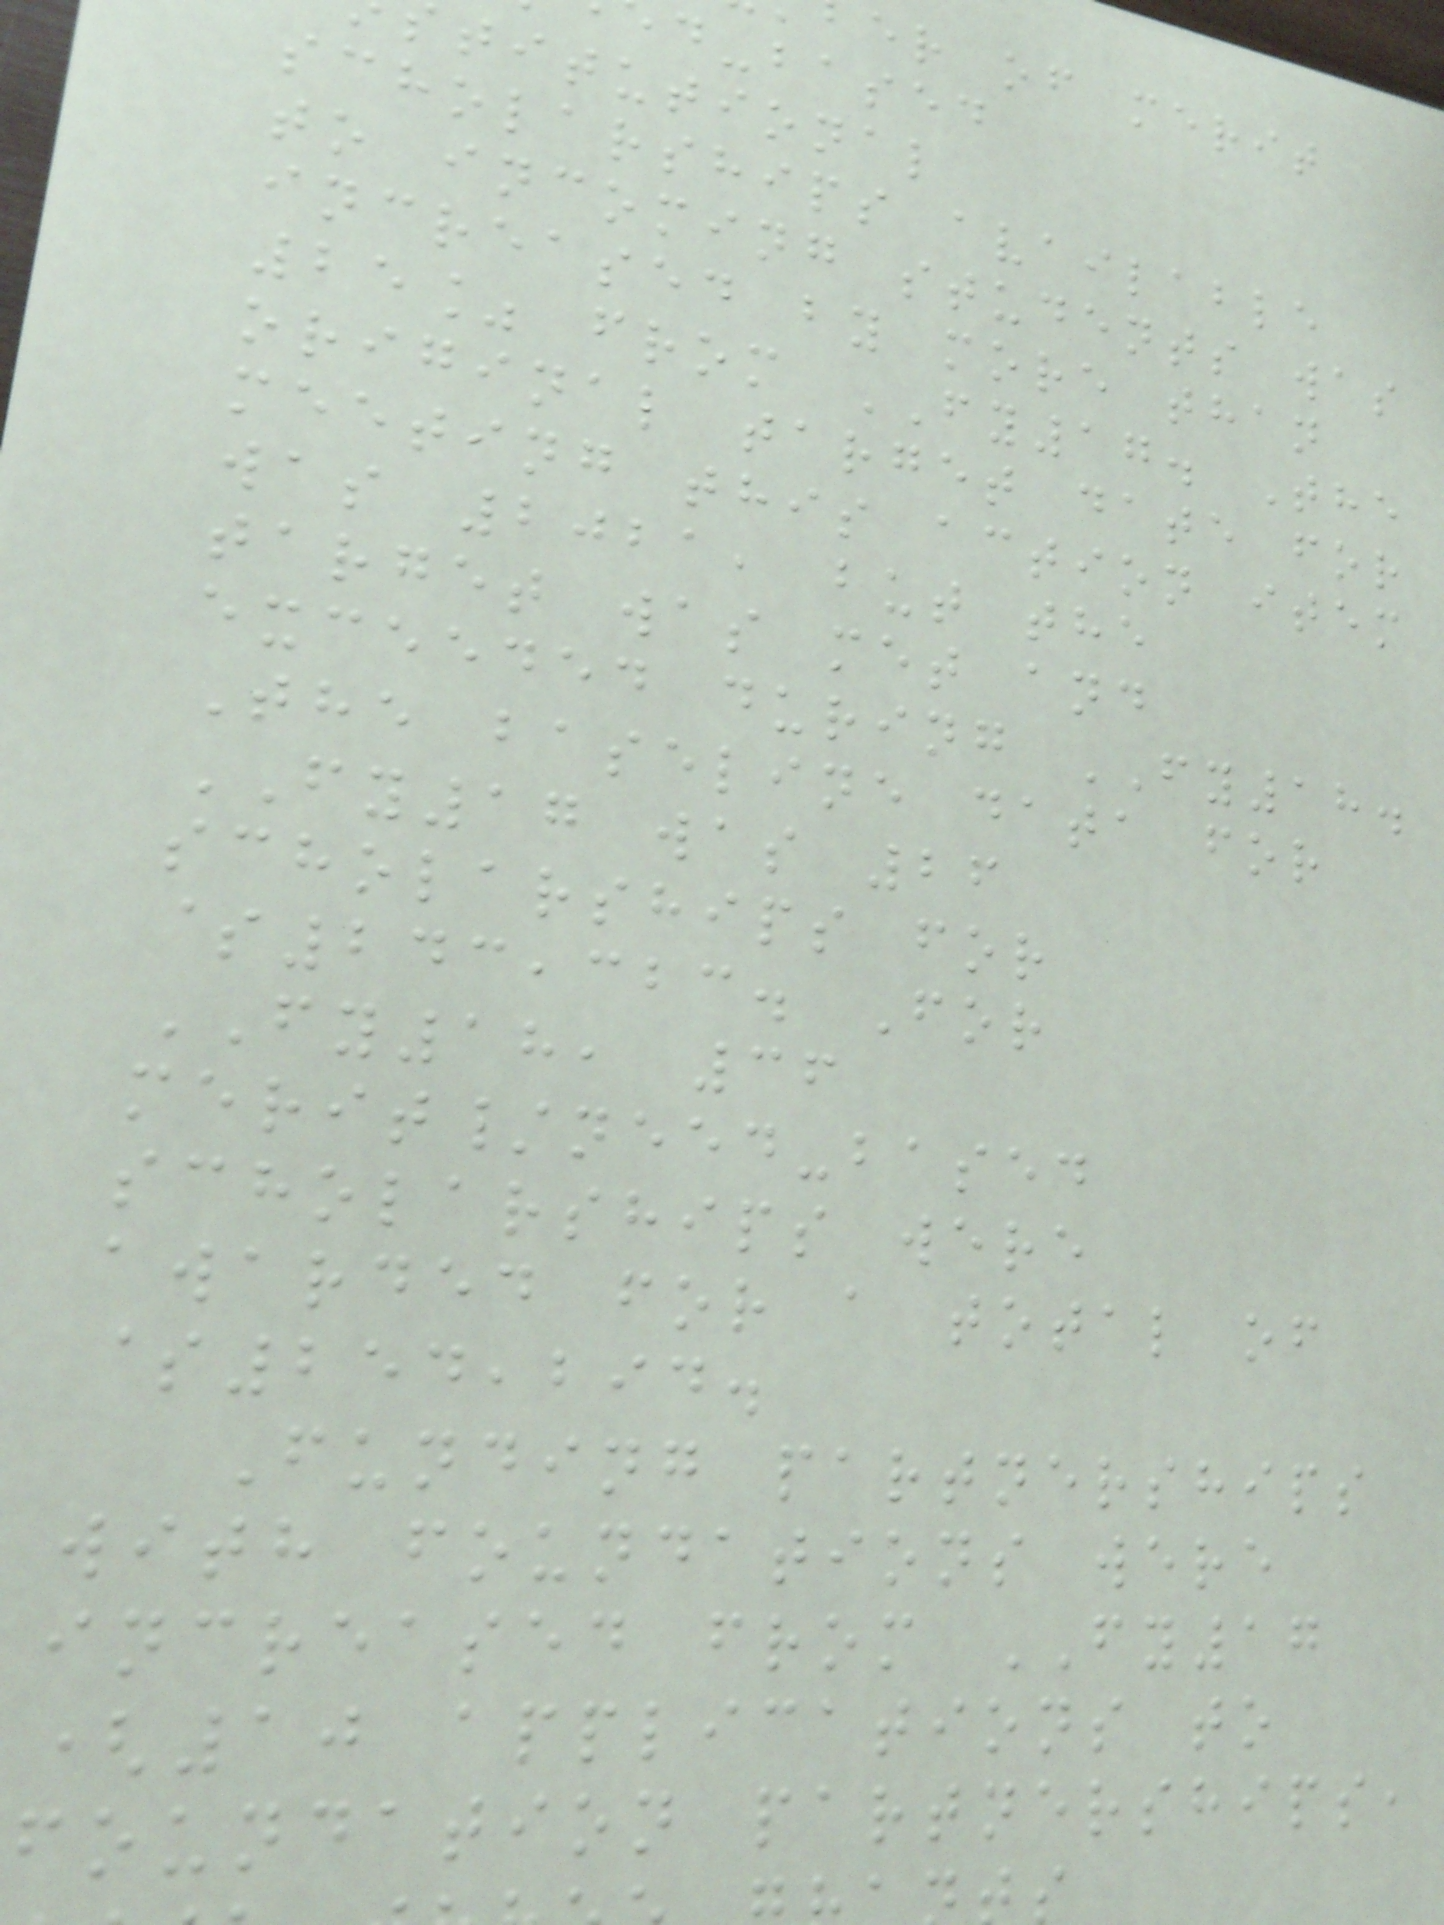er of merit
d-based
titutional
scholarships available
to incoming students was
increased by more than
25% from FY17. The
original target date for
meeting this action item
was 2021, but the
target was met and
exceeded during FY18.
The baseline data for
FY17 was 26
scholarships for
$243,323. For
FY18, 36
merit/need-based
scholarships were
awarded for a total of
$254,294.
Funding partnerships
with foundations were
increased from FY17
(10 applications to
foundation partnerships,
